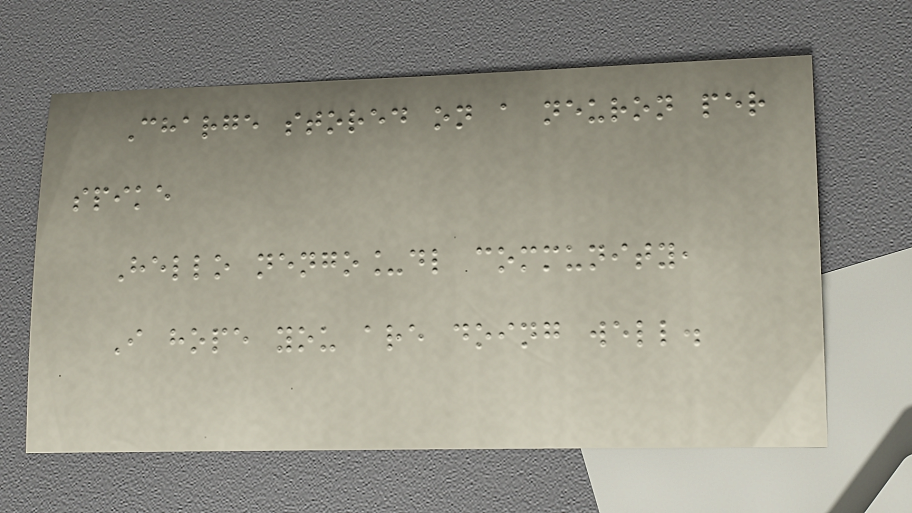Charge stored on a neuron per
spike
Hello nengo_dl community,
I hope you are doing well.
